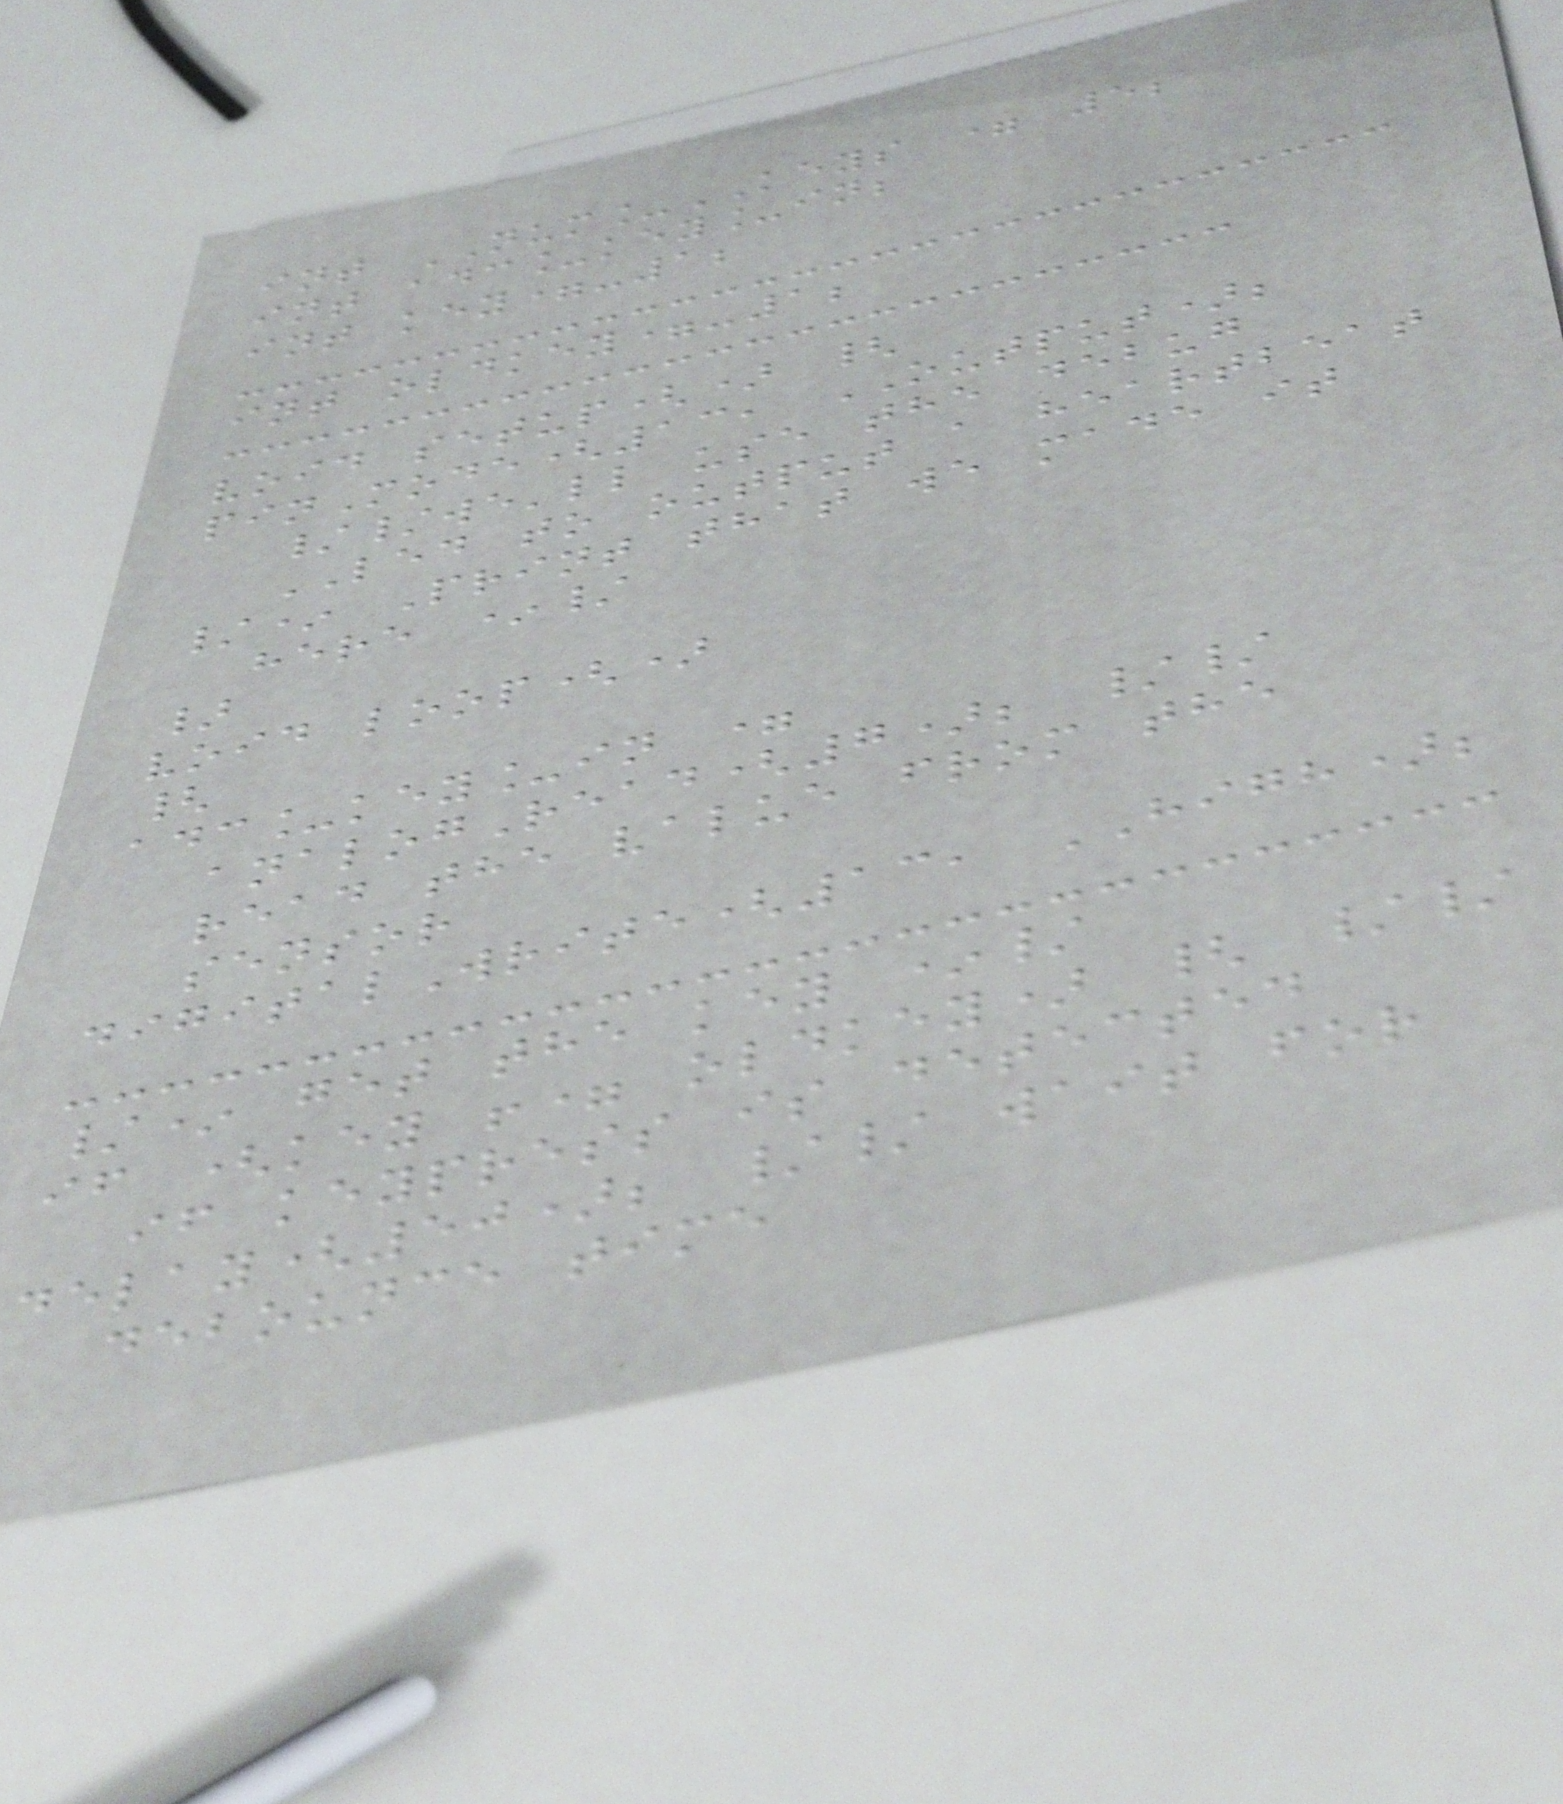int NUM_KEYS = 5;
int adc_key_in;
int key=-1;
int oldkey=-1;
void setup() {
pinMode(13, OUTPUT);
//we'll use the debug
LED to output a heartbeat
/* Print that we made it
here */
}
void loop()
{
adc_key_in =
analogRead(7); //
read the value from the
sensor
digitalWrite(13, HIGH);
/* get the key */
if (key != oldkey) { //
if keypress is detected
delay(50); // wait for
debounce time
